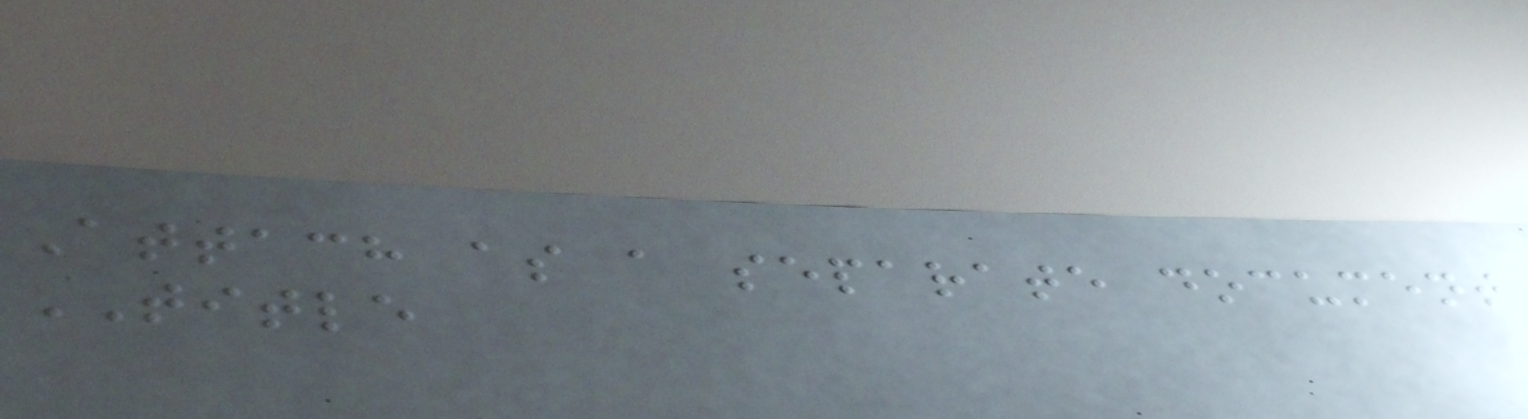Attach as a separate document
TITLE
